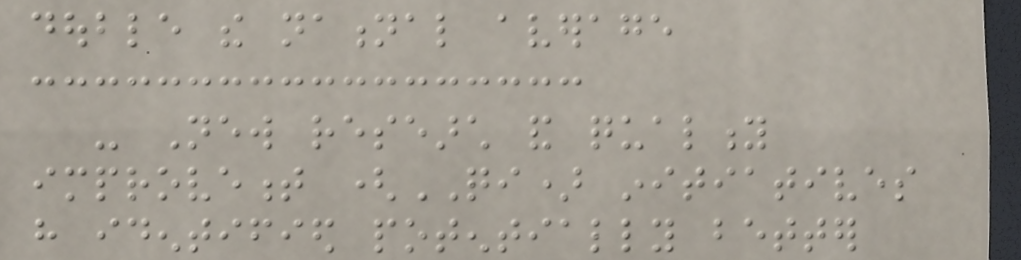double the national average
- New research and quality
improvement (QI) initiatives
have identified potentially better
